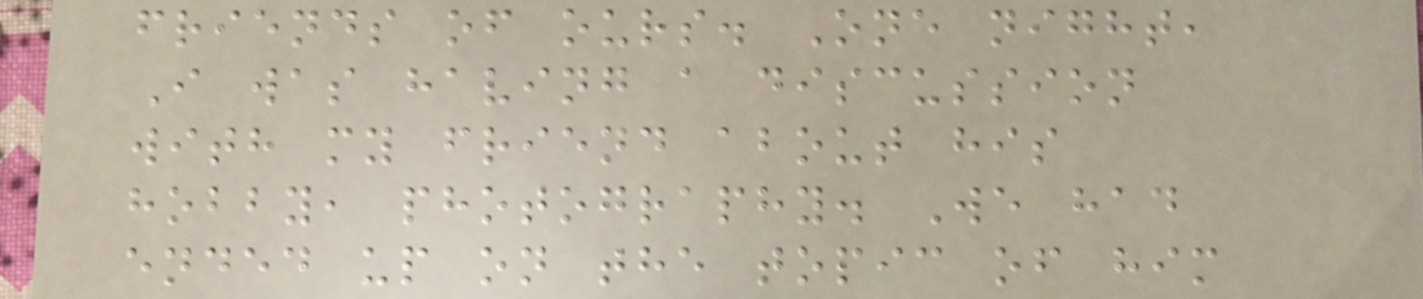friends of ours. One night,
I was having a discussion
with my friend about his
hobby, photography. We had
ended up on the topic of him
